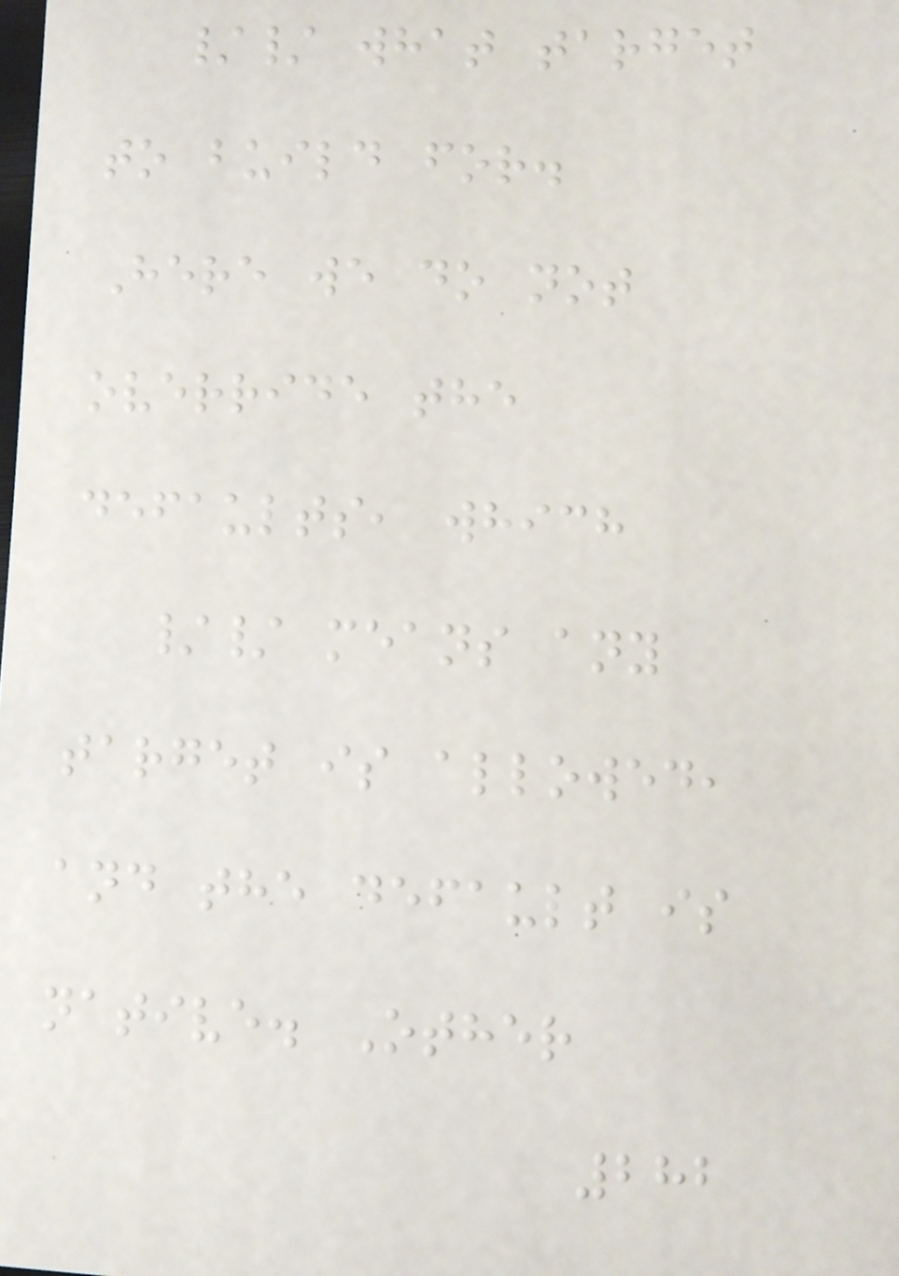// what target
to build for.
Here we do not
override the
defaults, which
// means any
target is allowed,
and the default is
native. Other
282
